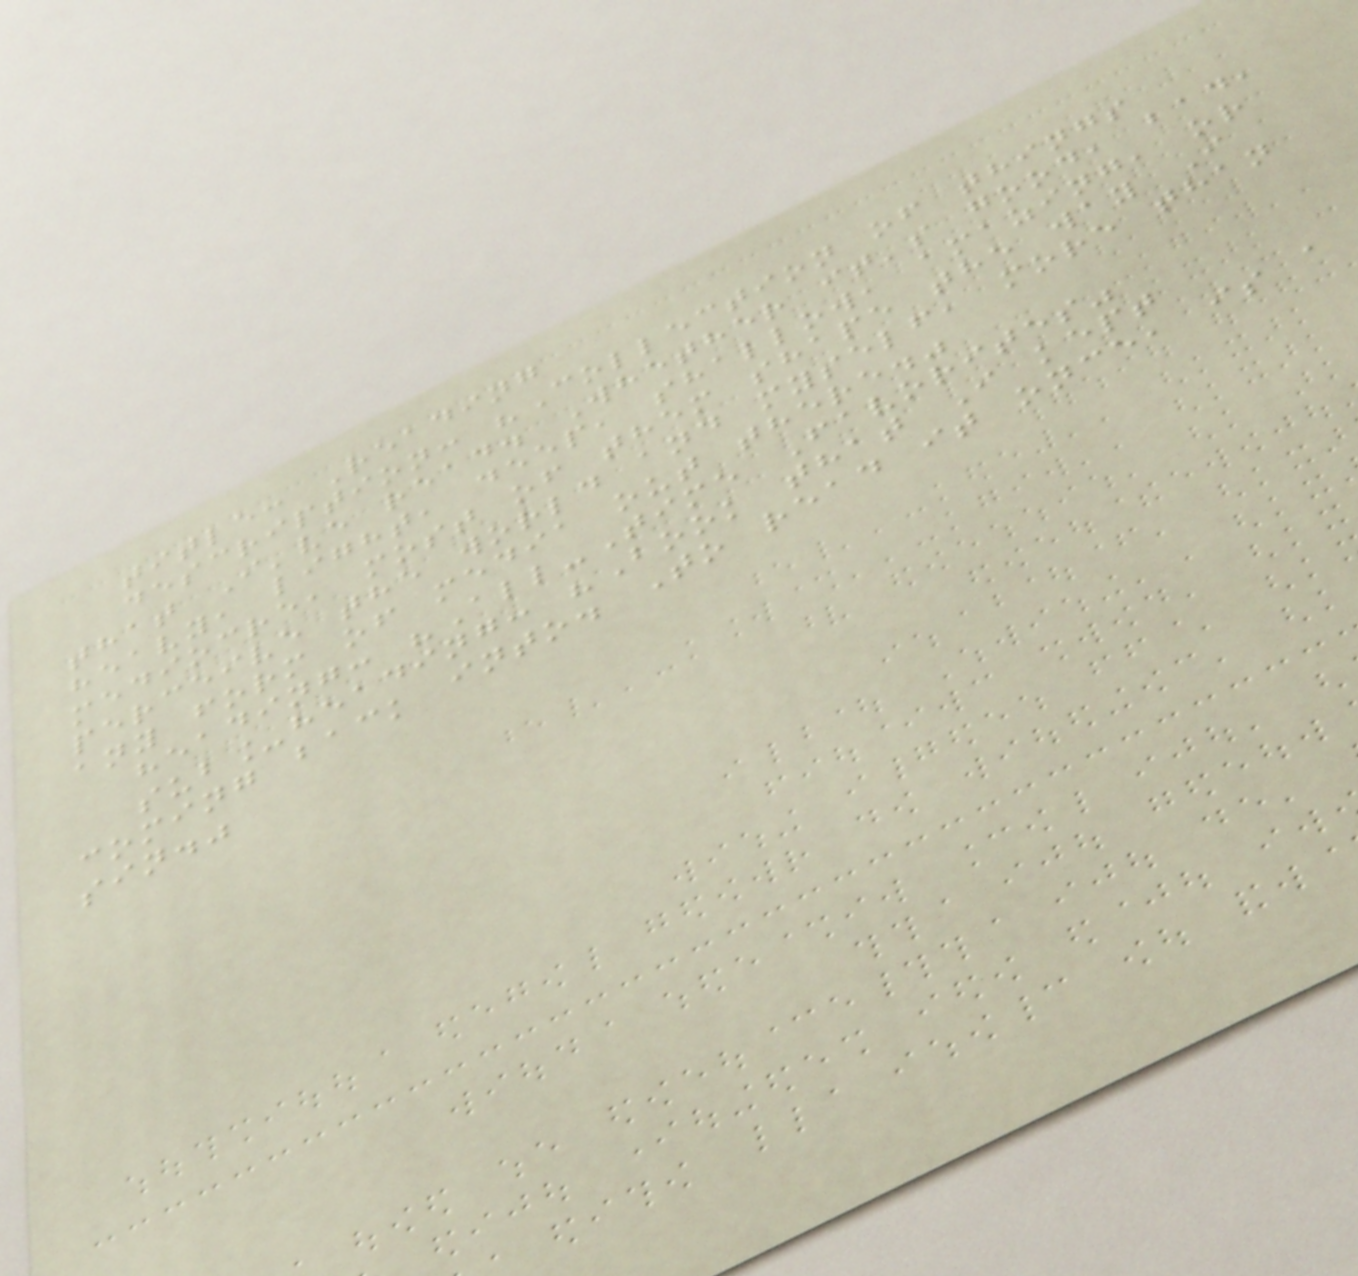title: Reading
description: "Collection of things
that I've read. Whether it's good, bad,
heavy, light, deep, shallow, amazing, or
mediocre, most of them shape the way I
perceive the world and myself, more than
any form of media out there."
heading: "All-Time Favorites"
sub_heading: "Book that I kept
coming back into. To read it once, is a
sin."
